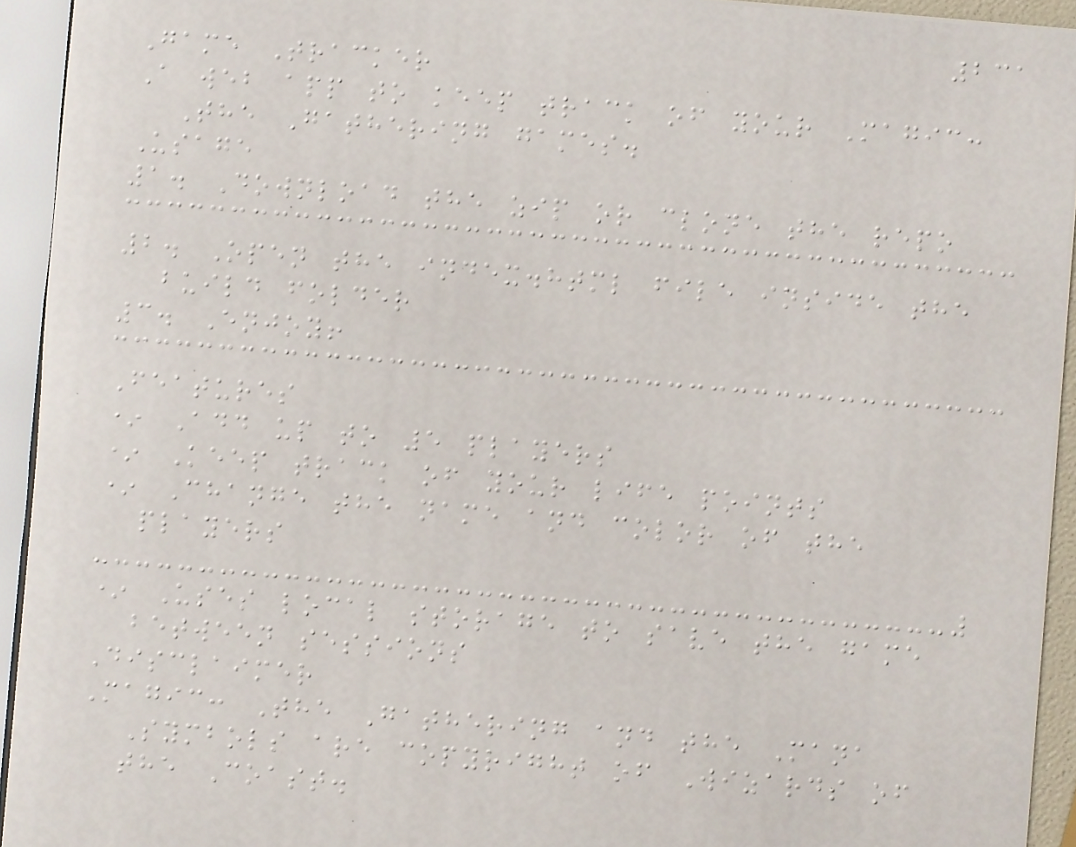231
Game Tracker
A web app to keep track of your Magic:
The Gathering games.
Usage
1. Download the zip or clone the repo
2. Open the index.html file inside the
build folder
3. Enjoy!
Features
* Add up to 5 players
* Keep track of your life points
* Change the name and color of the
players
* Uses local storage to save the game
between sessions
Disclaimer
Magic: The Gathering and the Mana
Symbols are copyright of Wizards of
the Coast.
